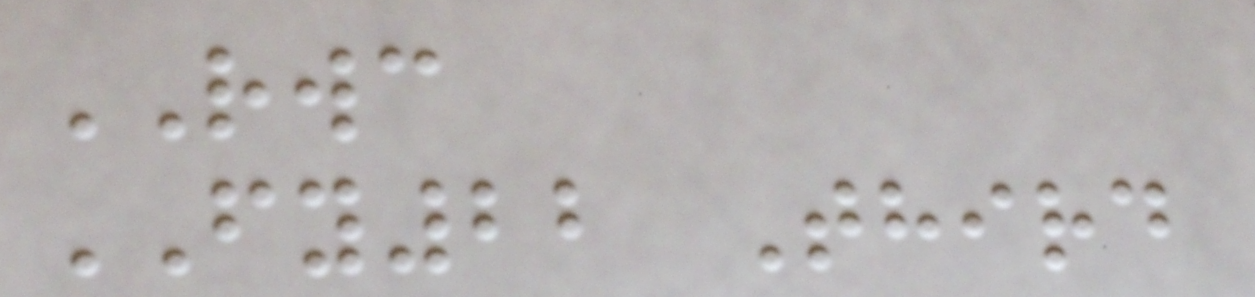RWC
FY22 Third
